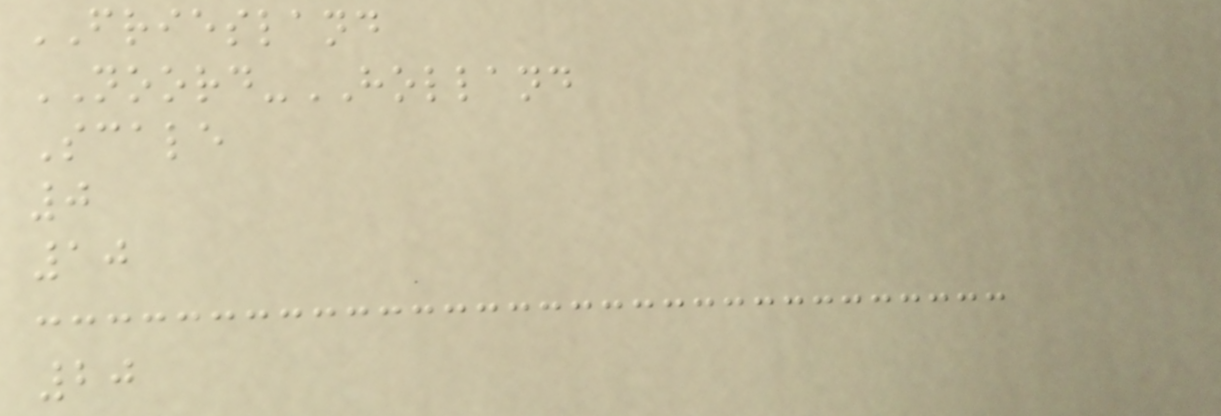FRIESLAND
NOORD-HOLLAND
Scale
0
10
20
